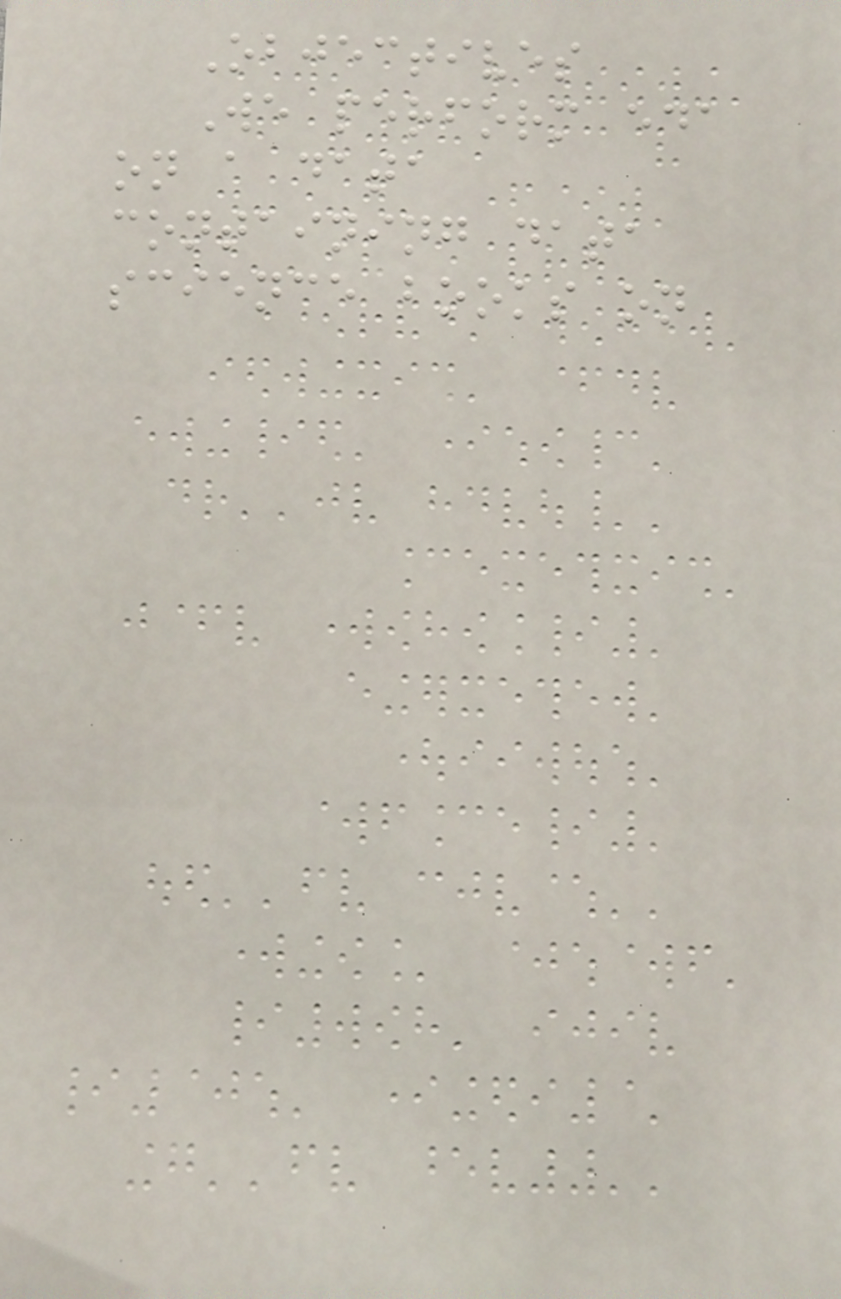Objectives
We perform eda
on a data
containing data
science books on
